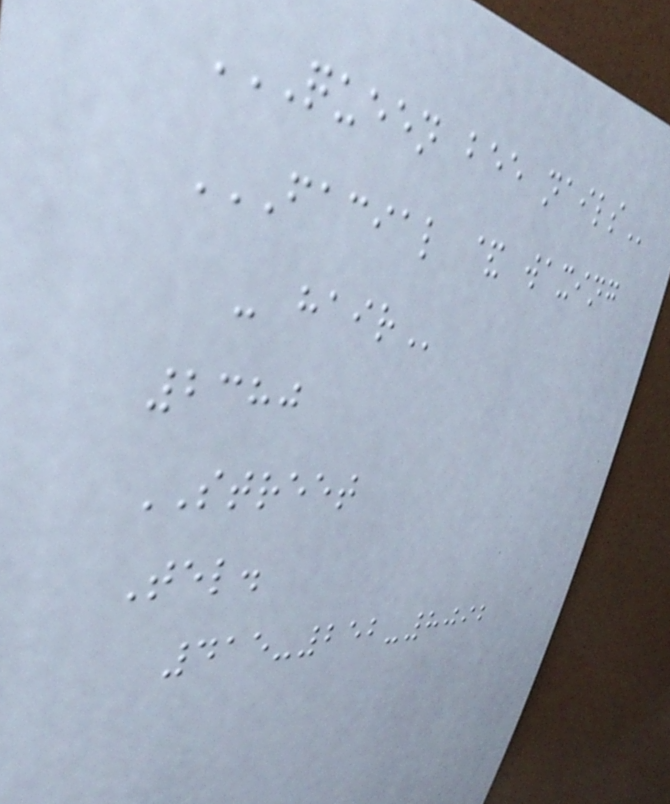QUEEN BEE NAILS
FACIAL & WAXING
- HAIR
2380
STREET
Tel.
415-252-8092
